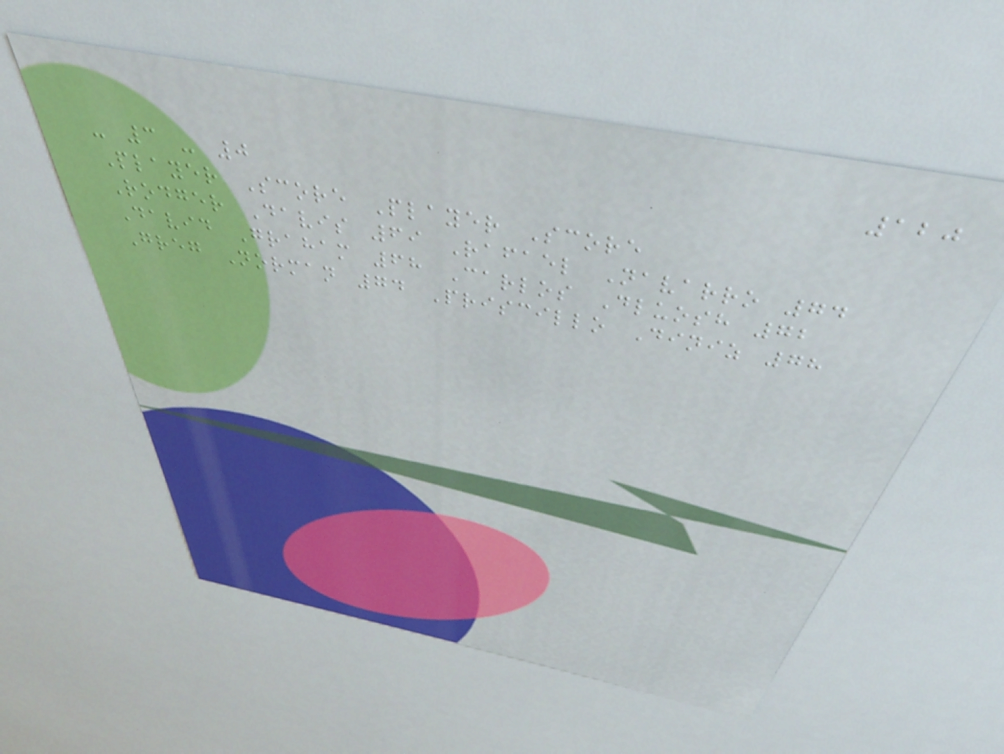120
- 3 - 0
Player Score Player Score
Rodger Davis 69 Rafael Navarro 74
David Graham 68 Carlos Dluosh 72
Greg Norman 74 Priscillo Diniz 78
